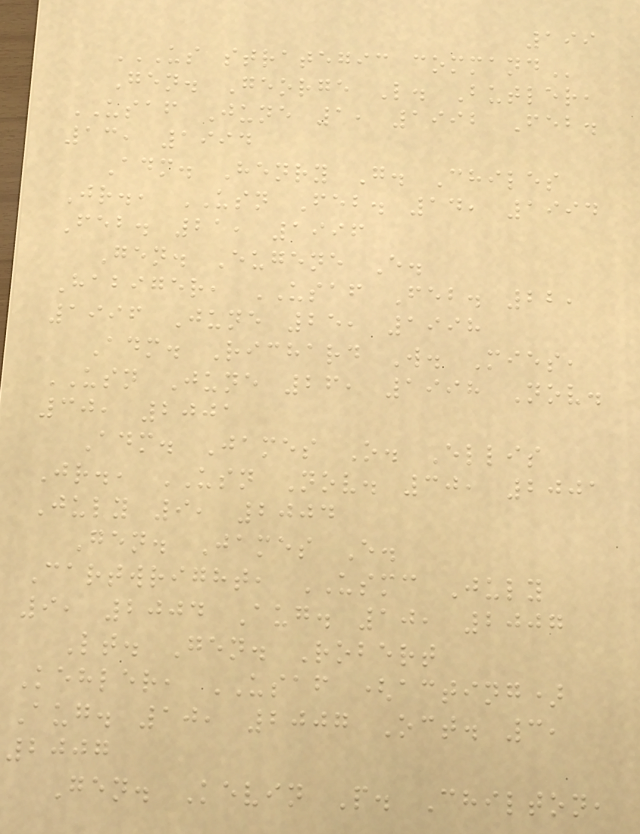199
US STRATEGIC COMMAND
Gen. George L. Butler,
USAF June 1, 1992 Feb.
13, 1994
Adm. Henry G. Chiles
Jr., USN Feb. 14, 1994
Feb. 21, 1996
Gen. Eugene E.
Habiger, USAF Feb. 22,
1996 June 25, 1998
Adm. Richard W. Mies,
USN June 26, 1998 Nov.
30, 2001
Adm. James O. Ellis
Jr., USN Nov. 30, 2001
July 9, 2004
Gen. James E.
Cartwright, USMC July
9, 2004 Aug. 10, 2007
Lt. Gen. Robert
Kehler, USAF (acting)
Aug. 10, 2007 Oct. 3,
2007
Gen. Kevin P. Chilton,
